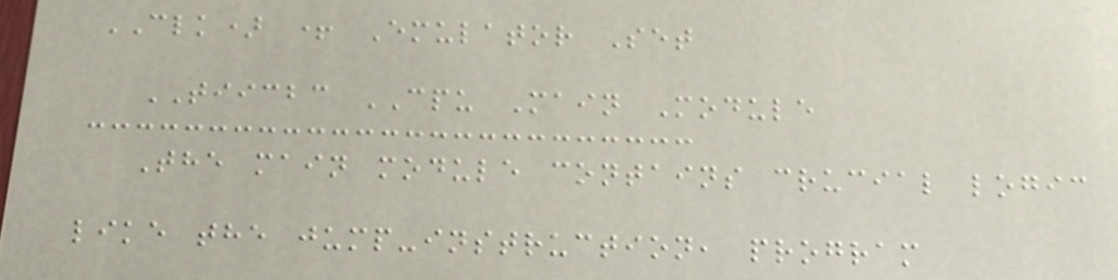CLK) + Emulator Set
TIICBC CPU Main Module
The main module contains crucial logic
like the jump-instruction, program
